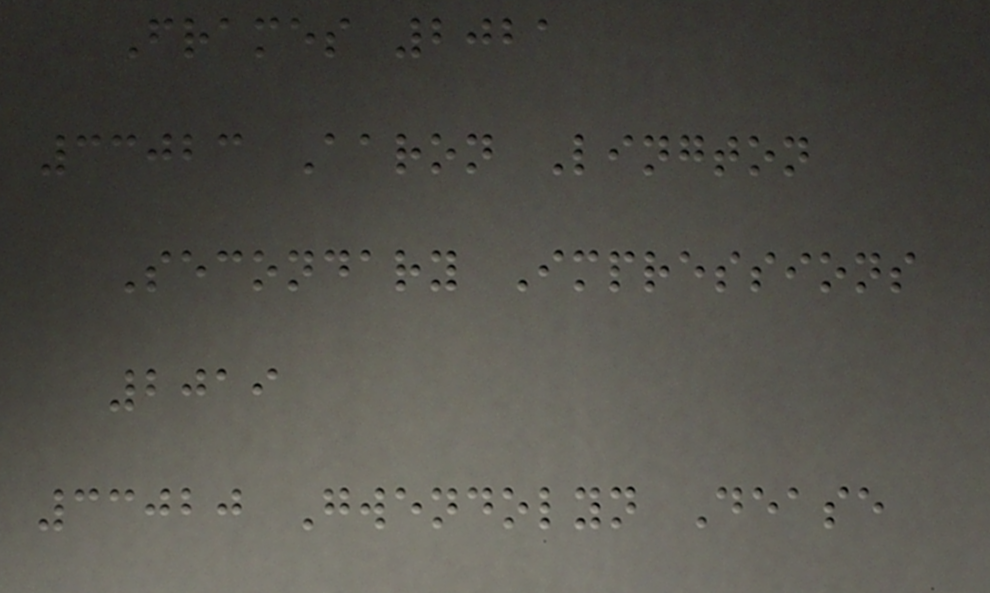Frames 2021
33023 Aaron Lington
Secondary Impressions
2019
33020 Gwendolyn Dease
